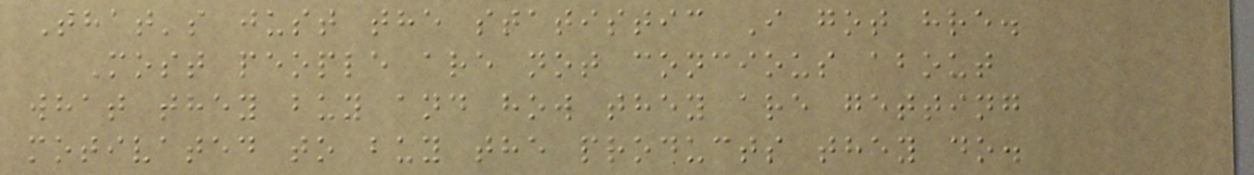That's just the statistic I got hre.
Most people are not concious about
what they buy and how they are getting
motivated to buy the products they do.
